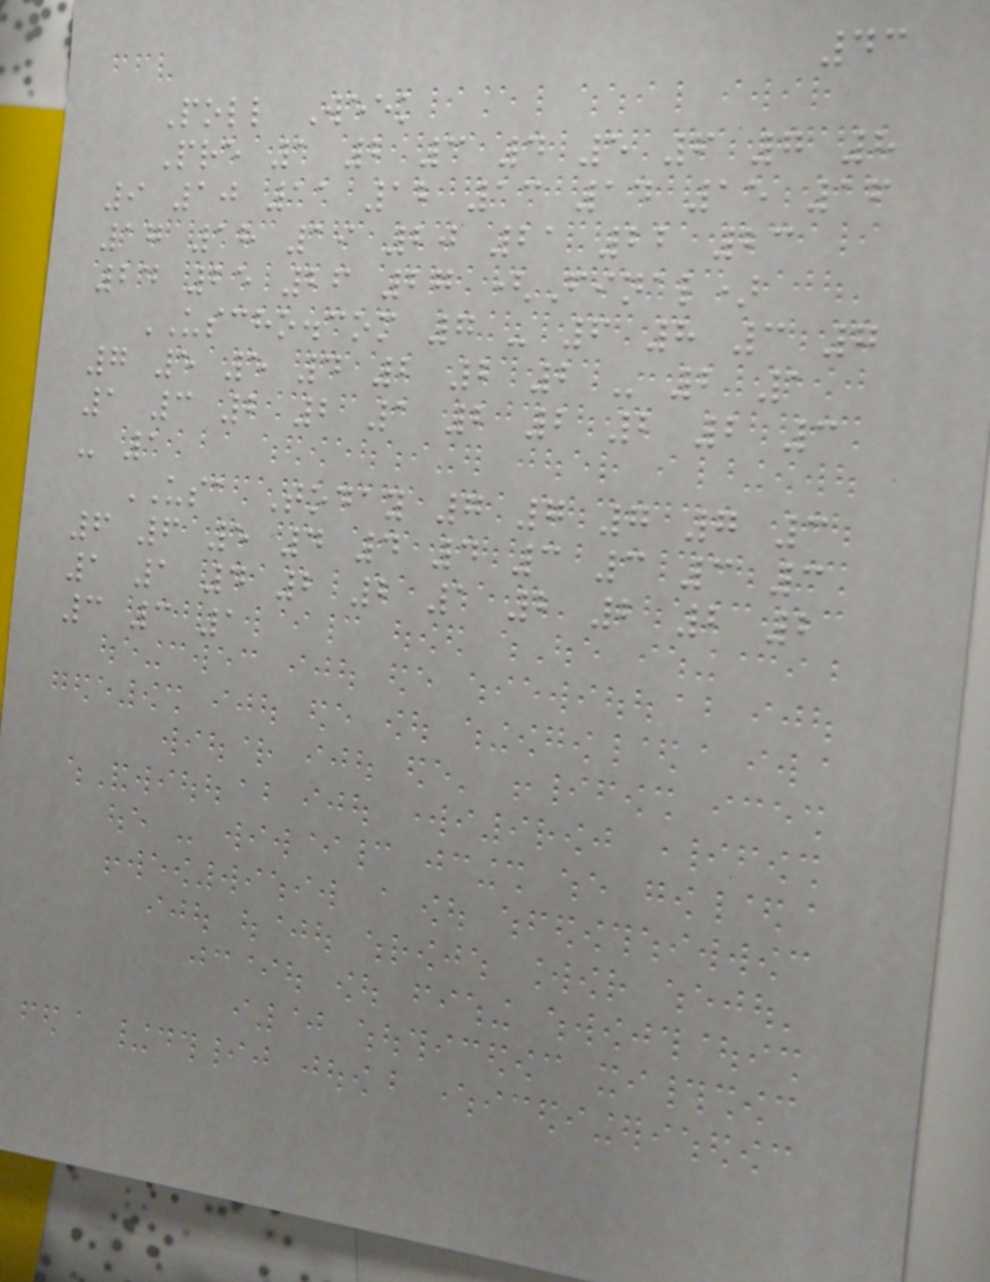43
Poll Week
Pre 1 2 3 4 5 6 7 8
9 10 11 12 13 14 15 16
17 18 19 20 21 22 23
24 25 26 27 (Final)
USCHO.com 7 - 6 8 3 7
7 5 5 4 2 2 2 - 2 1
1 3 2 2 1 2 2 2 2 3
- 1
USA Today 7 7 7 7 3
6 6 5 4 4 4 3 3 3 3
1 1 4 2 2 1 2 2 2 2
3 3 1
